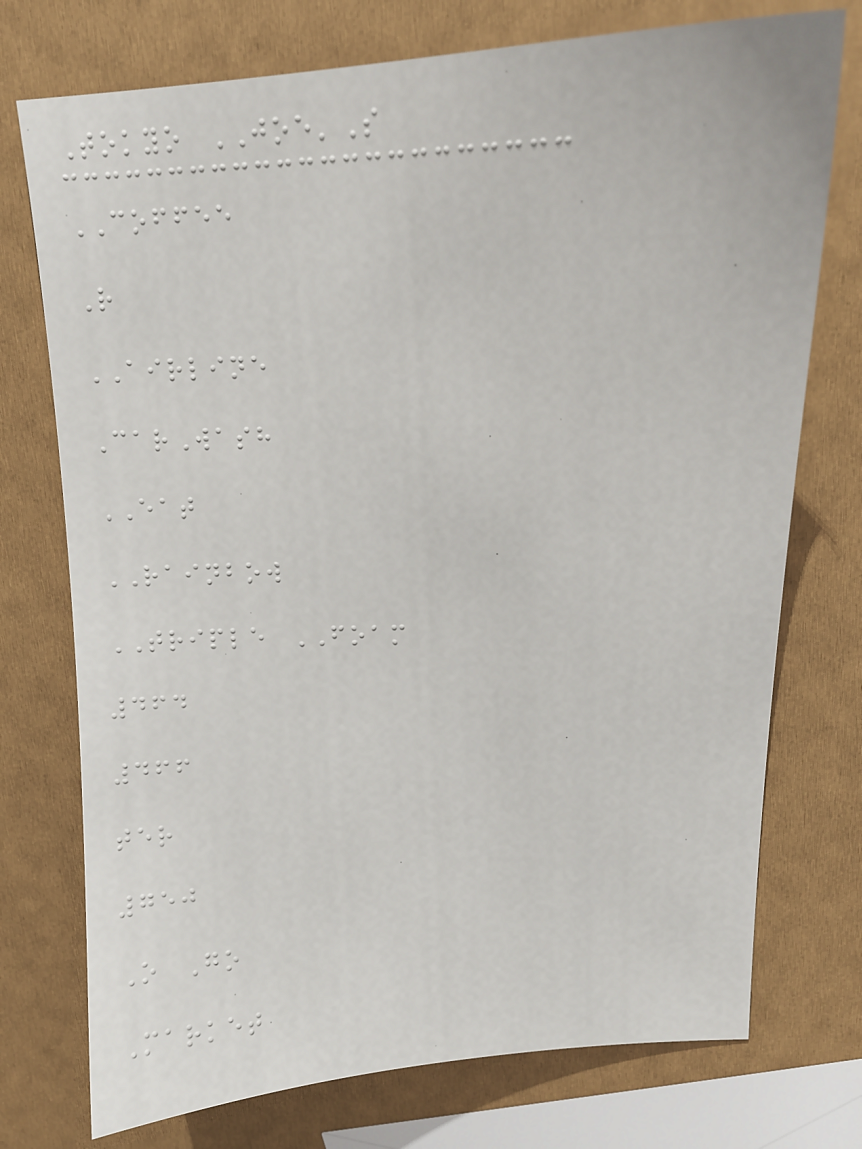Tokyo JOE'S
COFFEE
R
AIRLINE
CarWash
EAT
RAINBOW
TRIPLE FOAM
464
466
ter
750
O Go
Market
